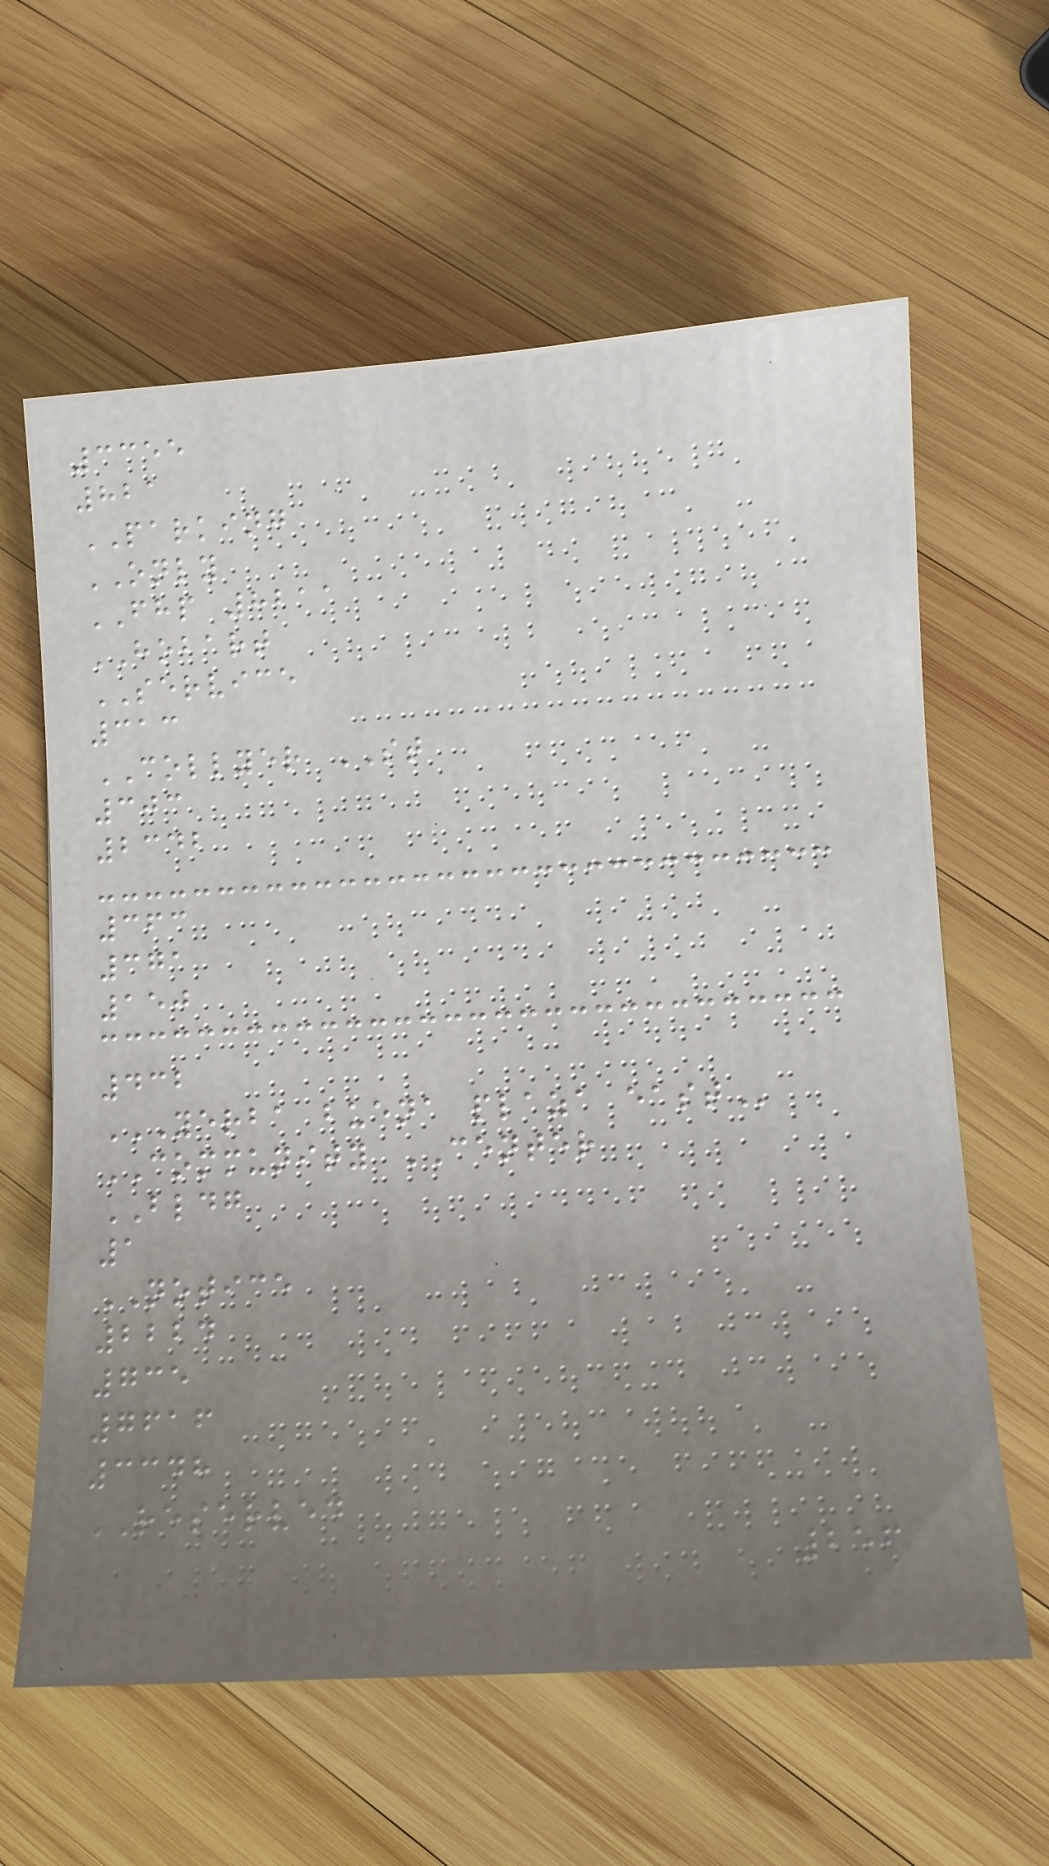3355
821
PARKING
ONLY
FHP 8211
HOBART
SERVICE
313
COLLYER ST
303
2342
363
371
150
432
YERBA BUENA PLAZA EAST
COMMUNITY CENTER
BLDG
1
NOTICE
2224
735
7616
3348
RESERVED
256
